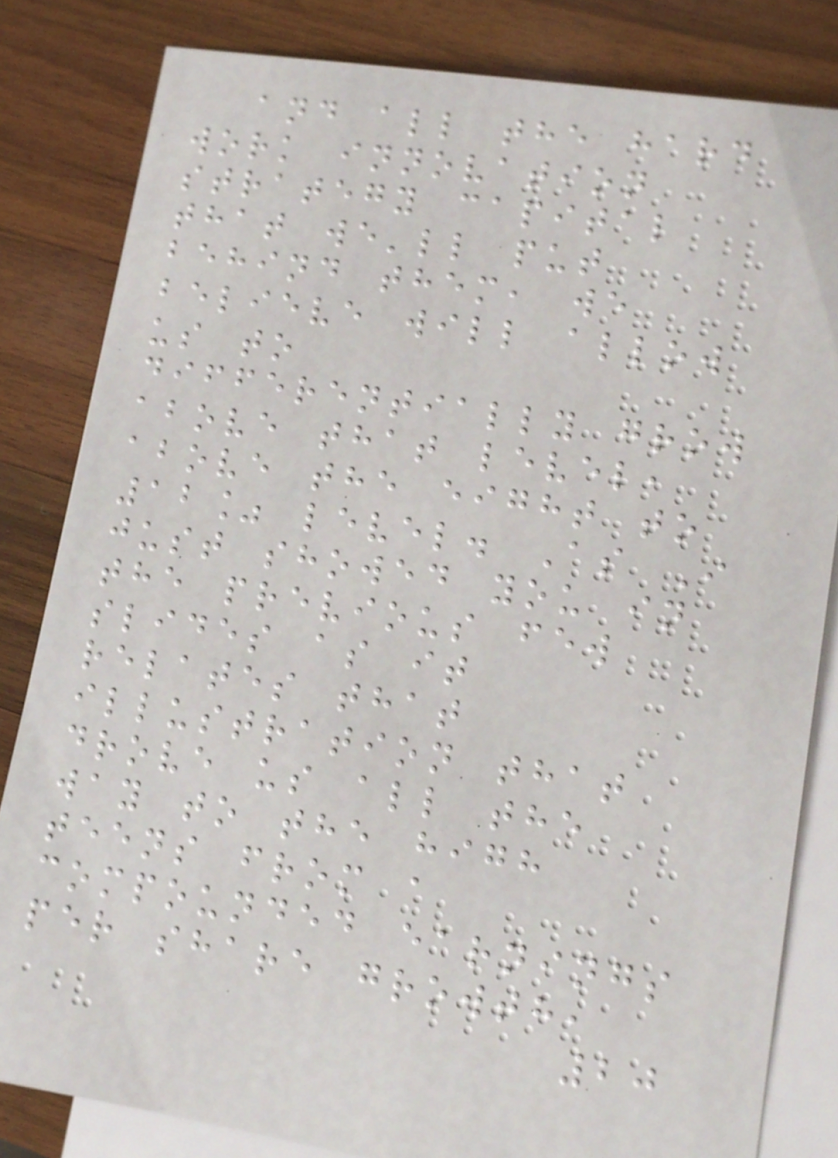and all the hard
work innovation
strategy capital
that we'll put
behind them, we
believe will allow
us to
differentially grow
above that level,
above the eight to
12% level. As I
just showed you in
the previous few
slides as it
relates that
illustration that
drove us all the
way to the high
teens from a
compounded earnings
per share growth,
20
